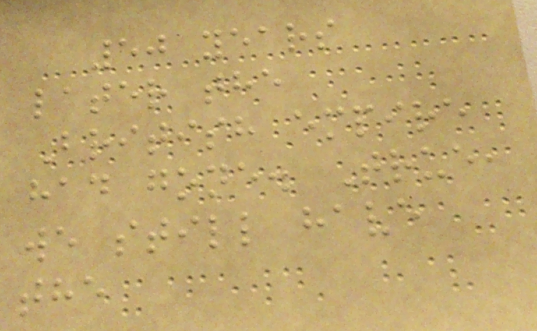50 years
later the
British empire
had gone. True,
we still have
the
